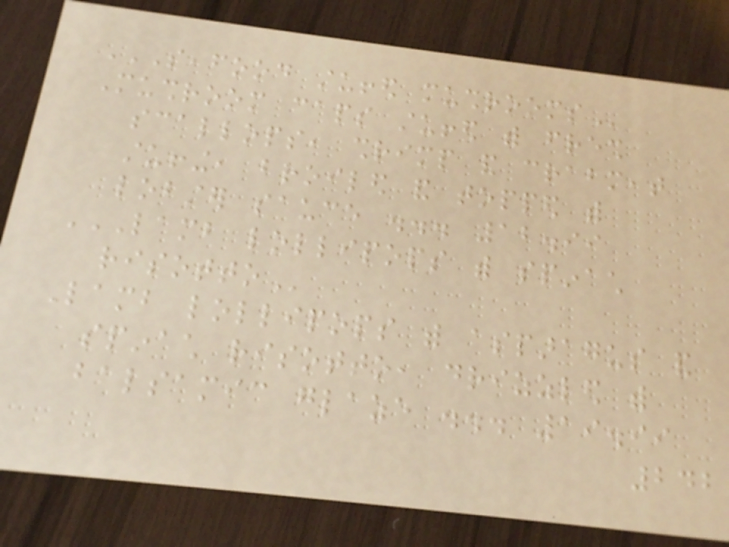SEAFOOD STUFFED MUSHROOMS
Mushroom caps stuffed with fresh
scallops, shrimp and crabmeat
stuffing, broiled and topped with
lobster sauce ... 12.99
LAMB LOLLIPOPS WITH SPINACH
RISOTTO
Lamb lollipops with asparagus and
spinach risotto, drizzled with
balsamic glaze ... 19.99
242
